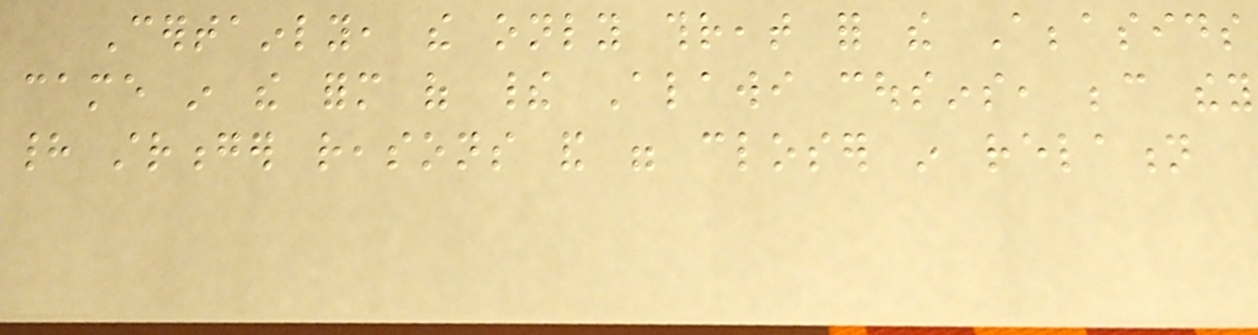Certainly, the only threat for the Abbasids
came in the form of their Alawi cousins, because they
had stronger reasons and were closer in relation
